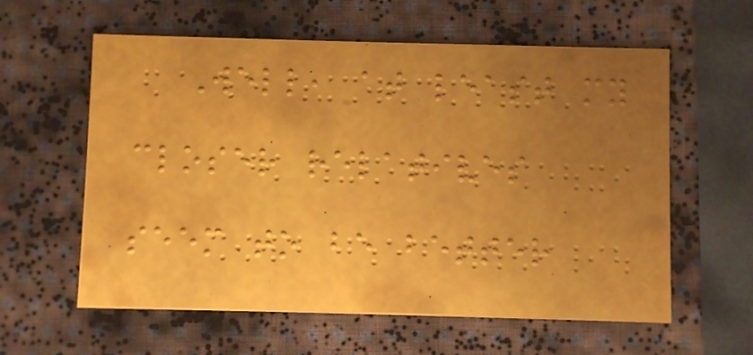Well, at least my
closer relatives
seem to be better
